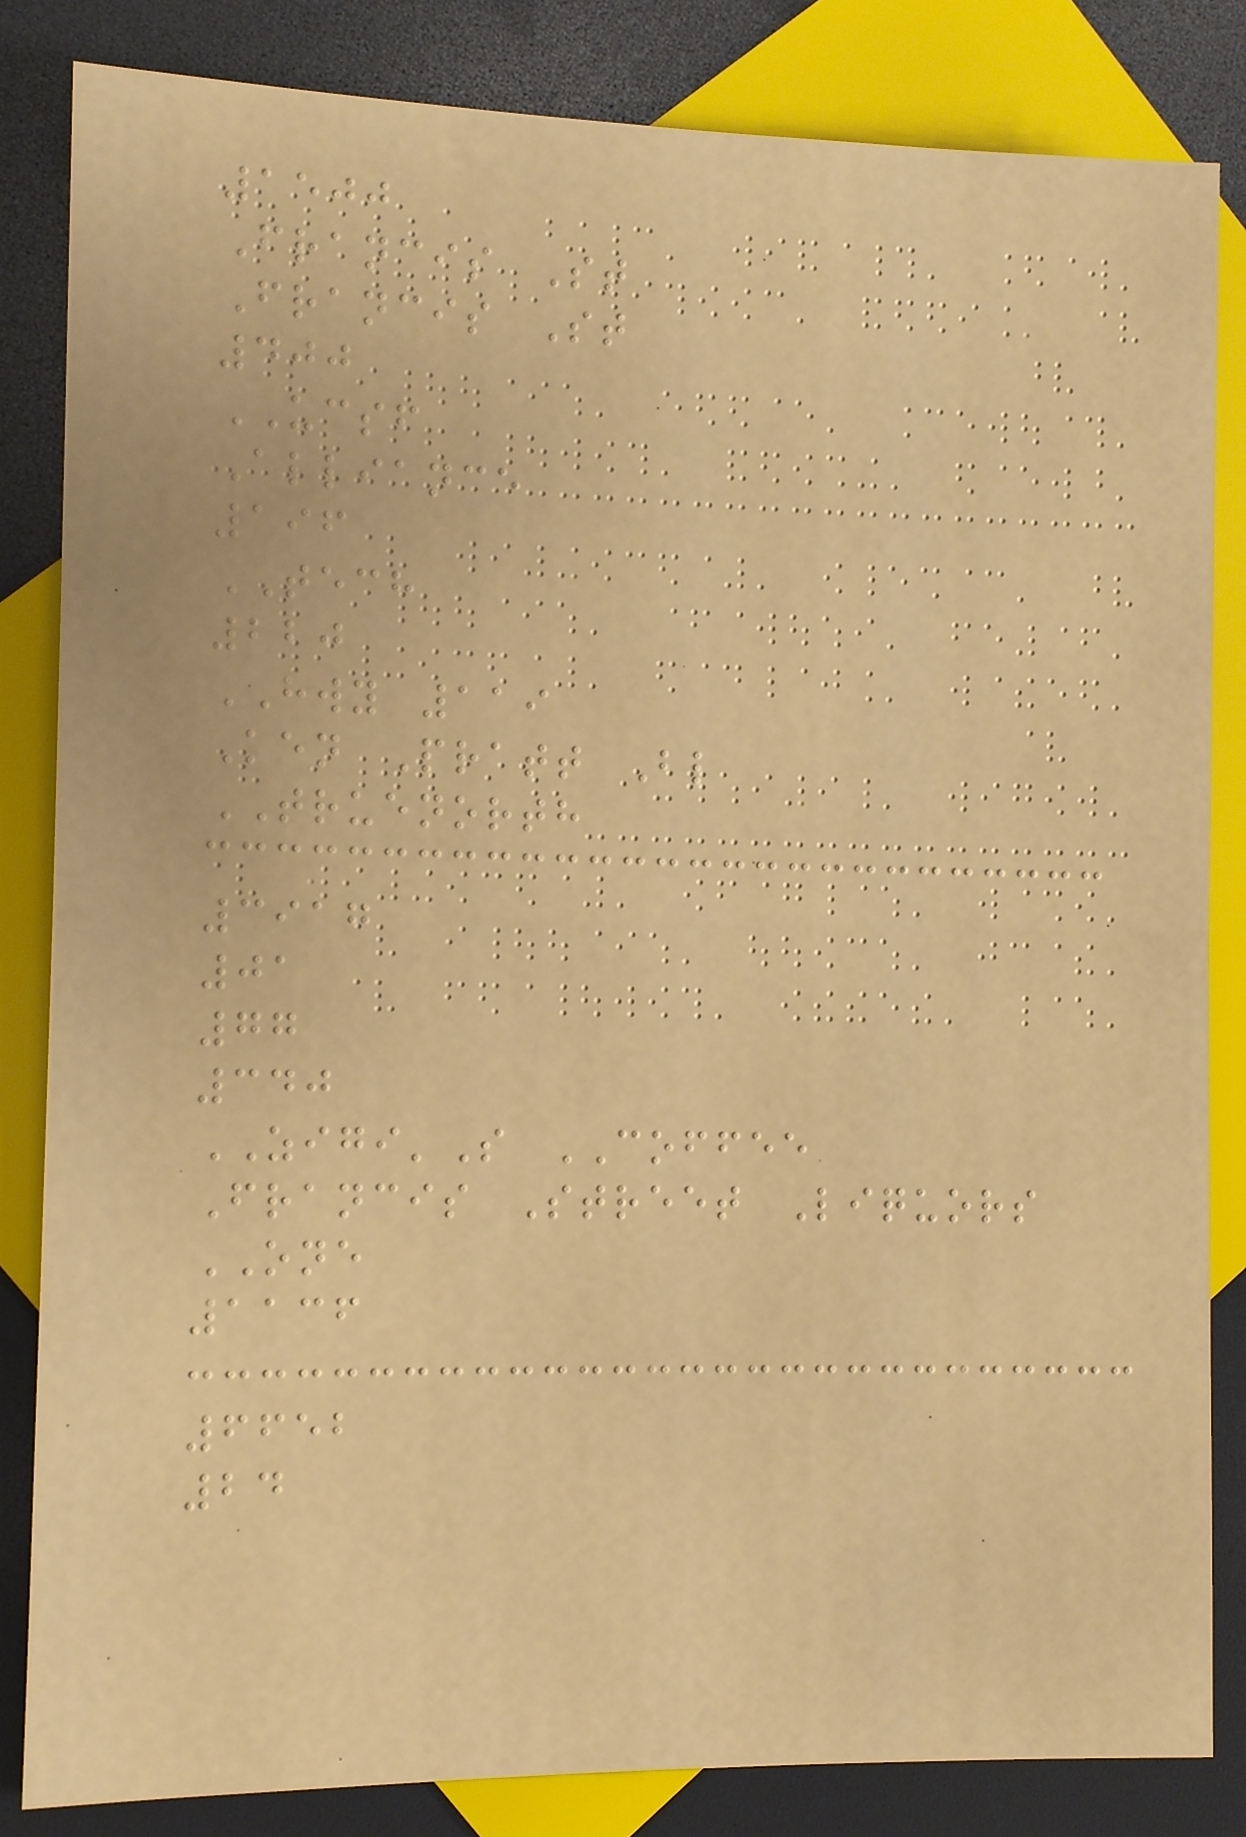1500
Francis St
Francis St
400
UCSF
Alliance
196
TECH
220
HWY 119
Ken Pratt Bl
TRUENORTH
3917
01
77
340
ZIGI'S COFFEE
Francis Street Liquors
ONE
1136
6652
24
